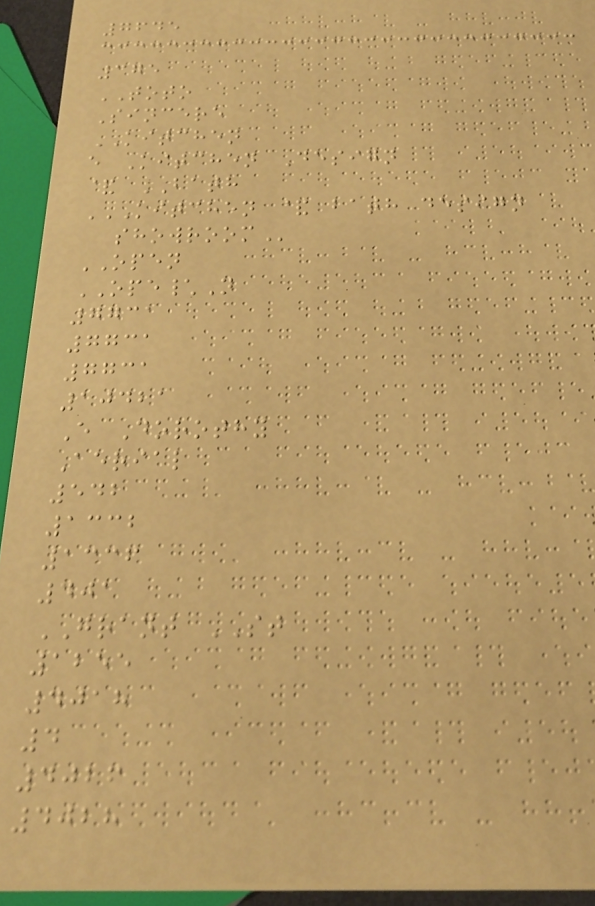7645
375
TOTO
Sincere
KITCHEN
e Kitchen Design
& BATH
KITCHEN & BATH DESIGN
SHOWROOM
OPEN
OPE\N
7731
7731
7731
10421
E Dorothy
Aerial
542
1332
1336
401
GRANT ST
1255
4018
4
4026
4028
